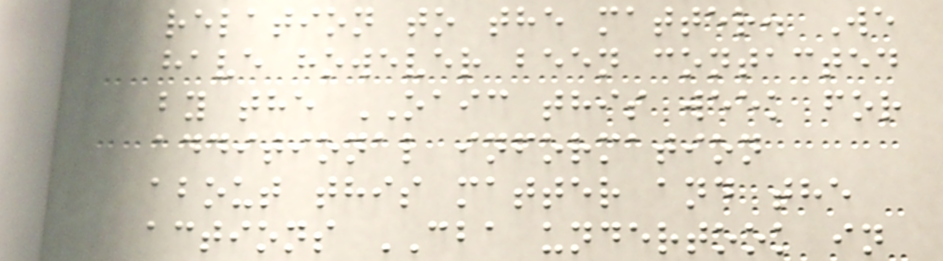relation to the matter. We
have however been contacted
by the OAIC this week for
additional information
about this matter and the
actions CBA undertook in
